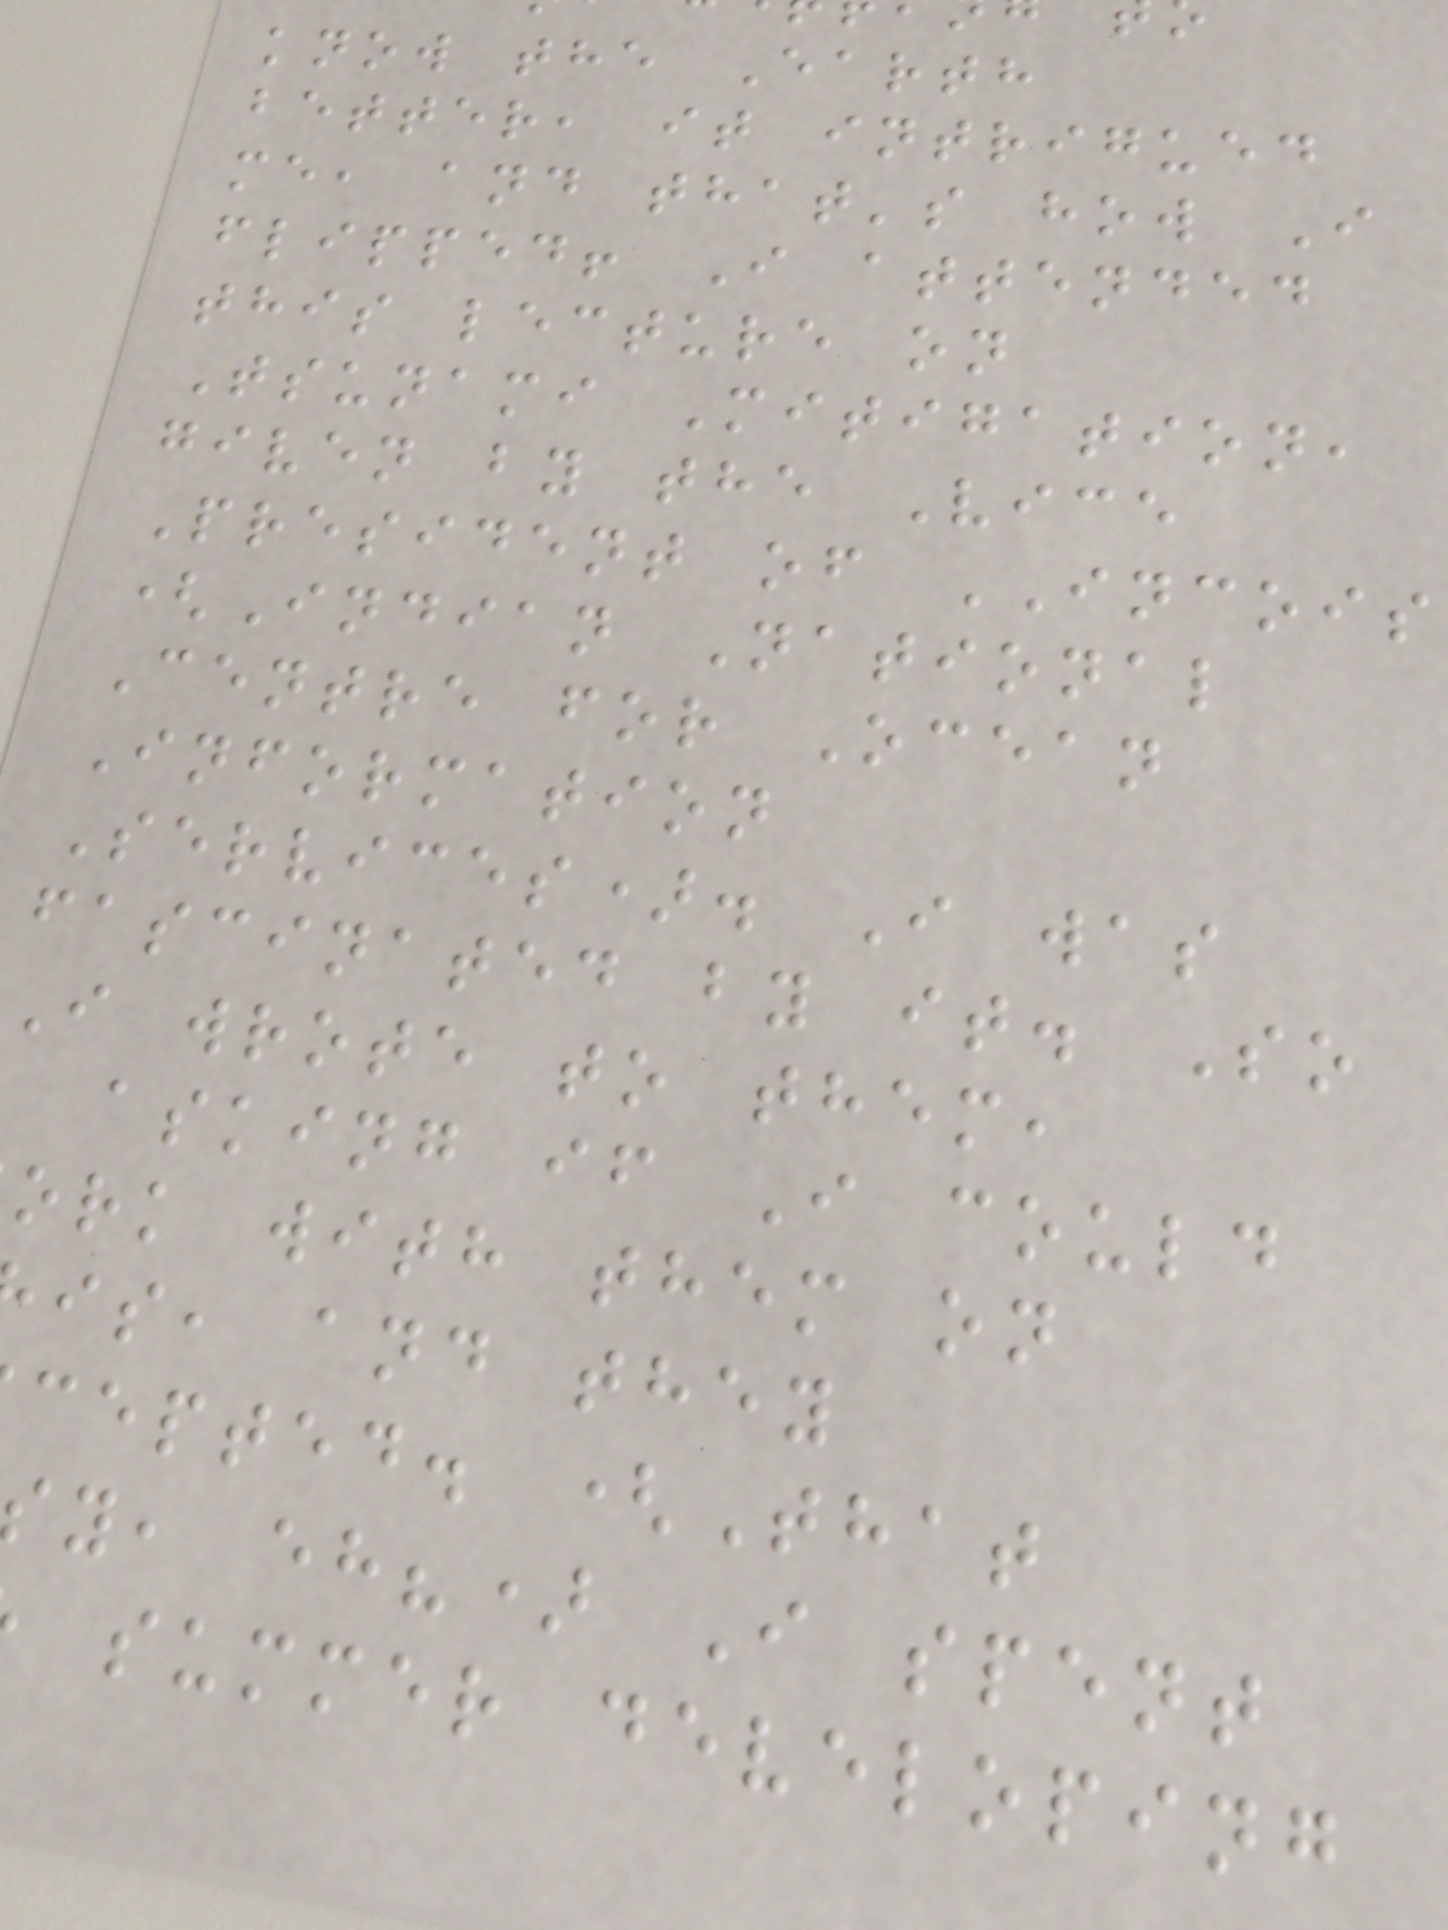know the Earth
better, it intrigued
me, and that's how I
flipped! I attended
this lecture on
Tsunami Mitigation,
given by the Vice
President of INCOIS
(Indian National
Centre for Ocean
Information
Services). I was
fascinated by it. So
I wrote to them,
asking if I could
ork with them on
is, and they
cepted. (That
y, eh?) I spent
summer developing
